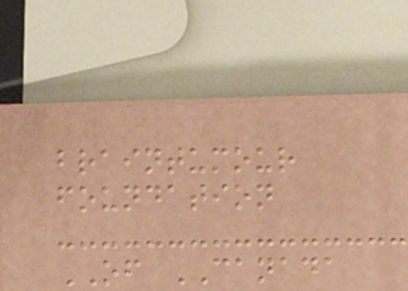braintumour
foundation
OF CANADA
